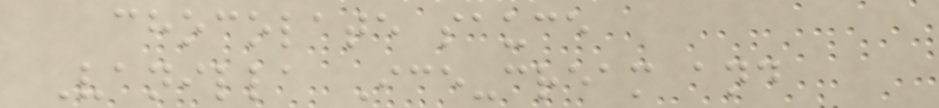chocolate sauce
Vanilla Ice-cream and
